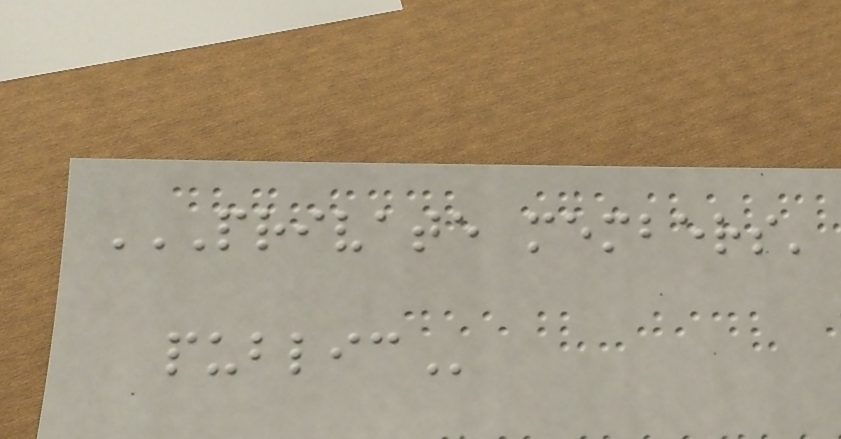PRIVATE MEMBERS'
PUBLIC
